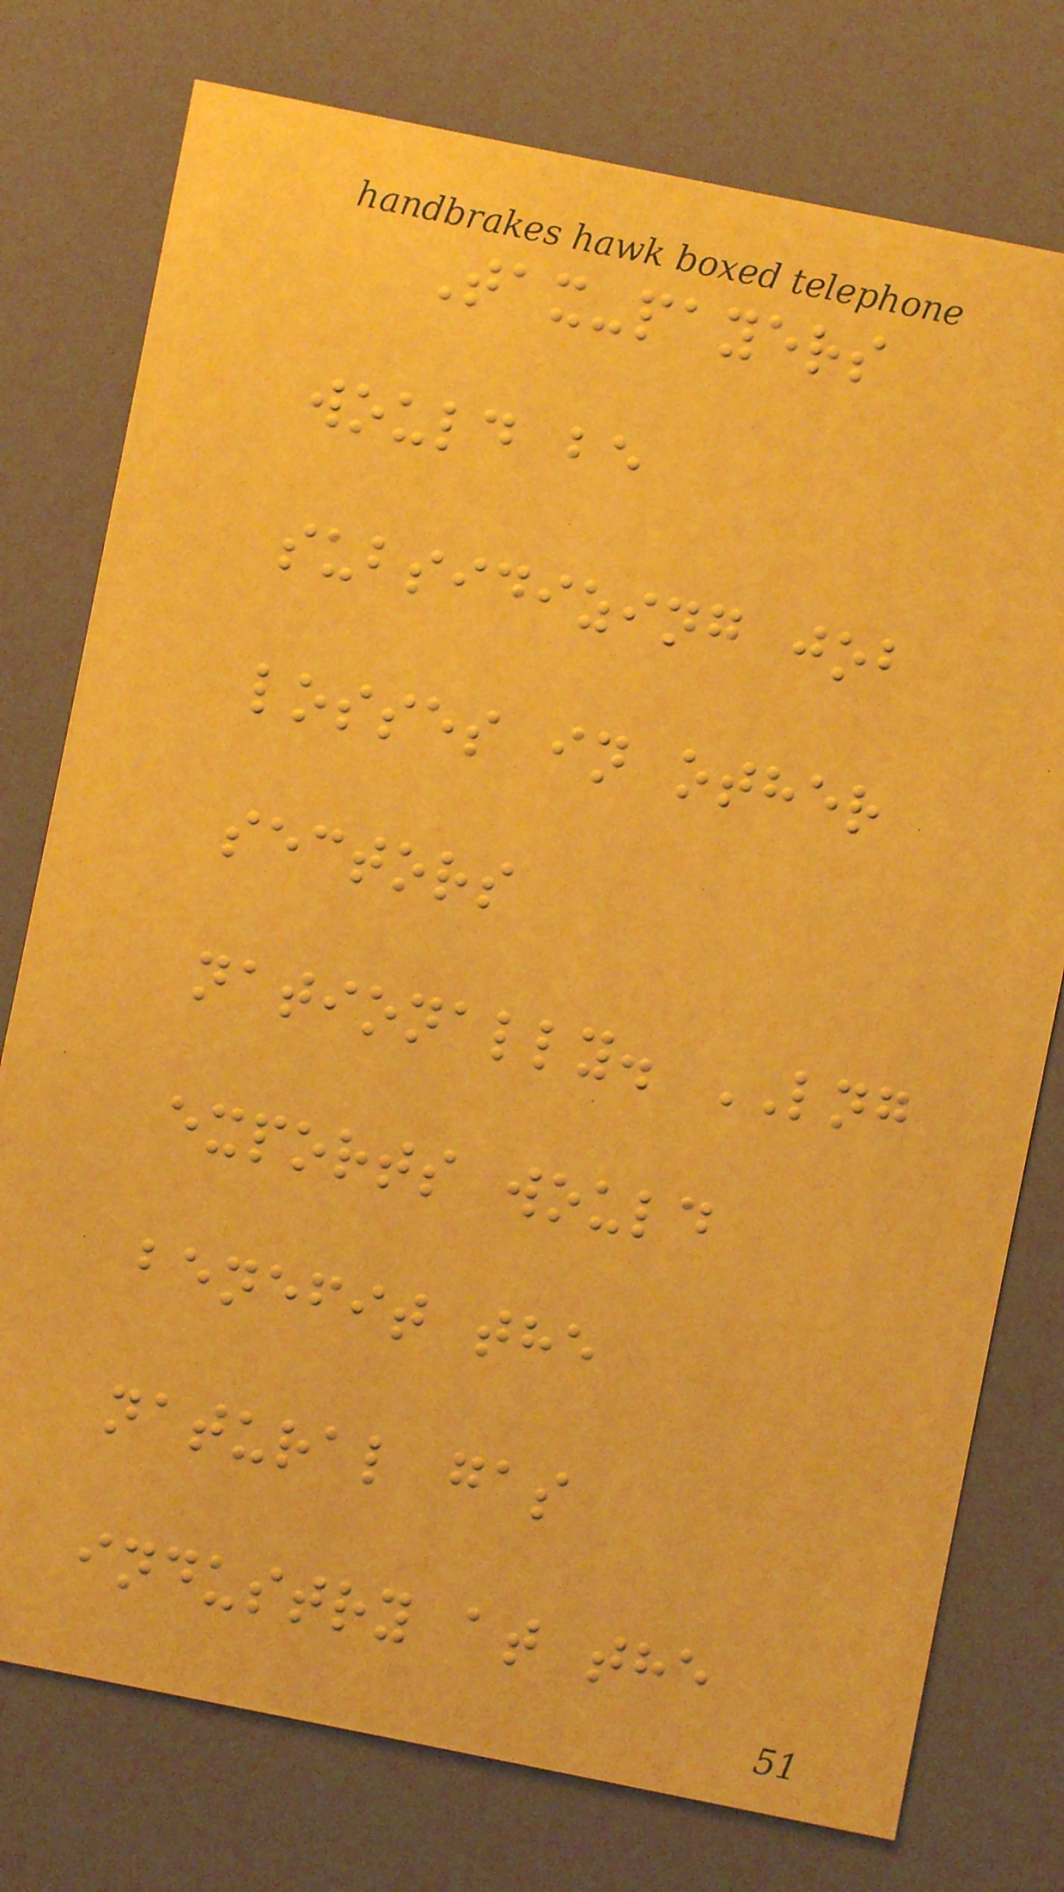Tax-payers
would be
subsidizing job
losses in other
sectors
nationally. LNG
exports would
benefit the
natural gas
industry at the
